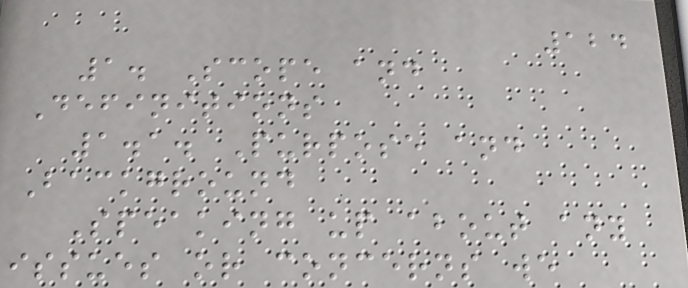124
1. Scope and
Definitions
1.1. Purpose and
Background
Speaking up about any
issues or concerns we
